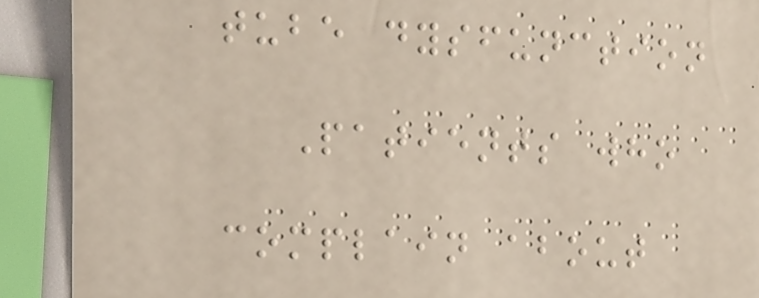tube dysfunction
Patients who
complain about
